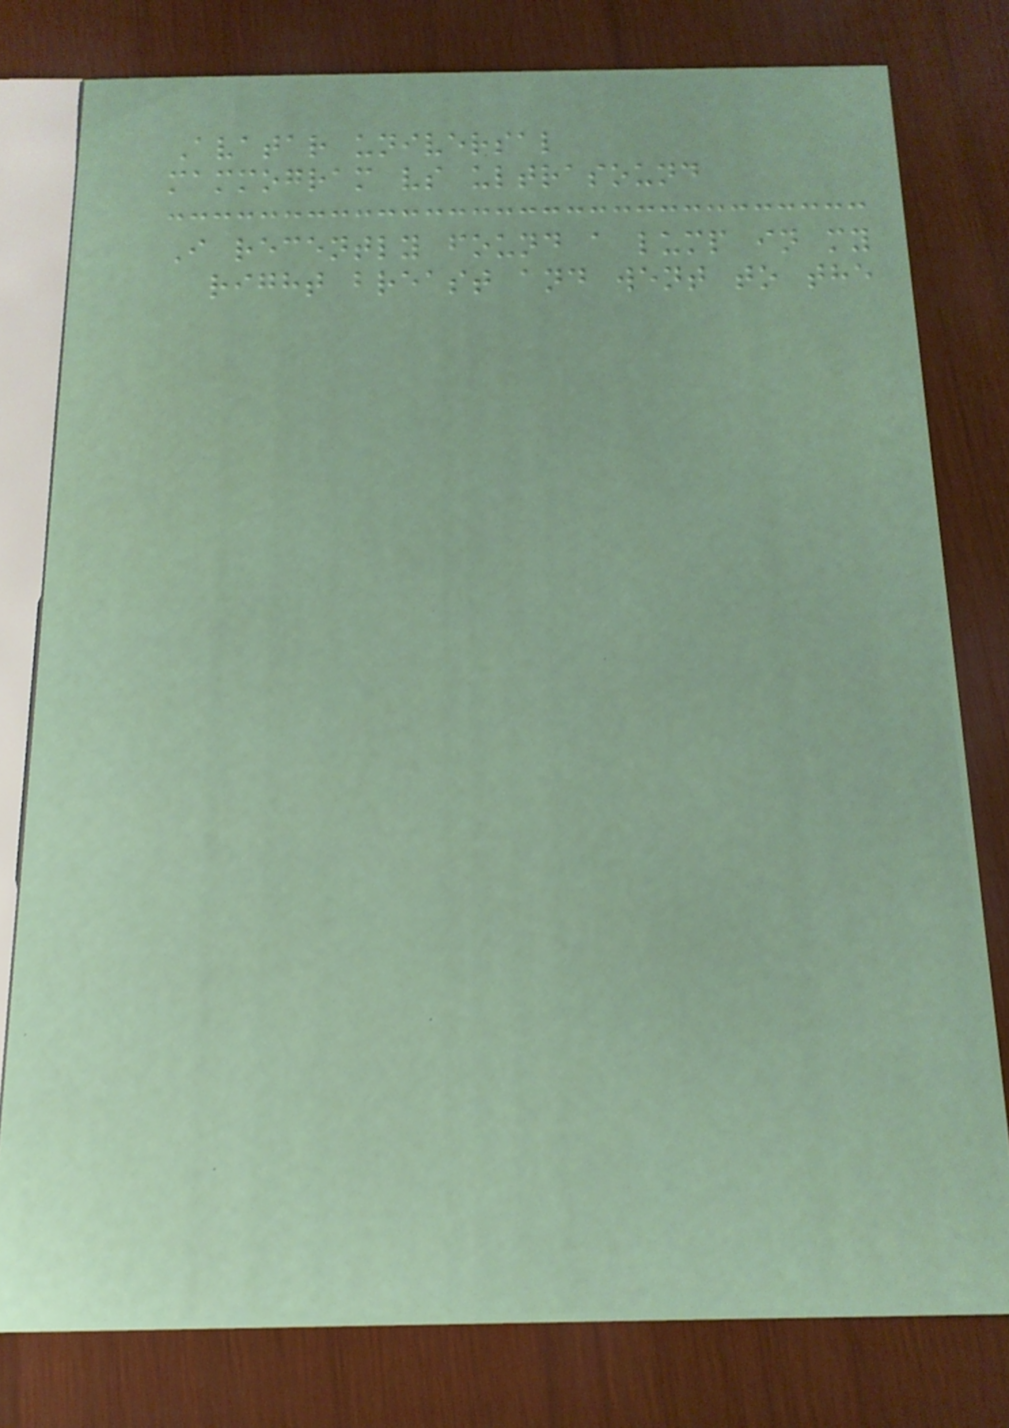Avatar universal
mammogram vs ultrasound
I recently found a lump in my
right breast and went to the
